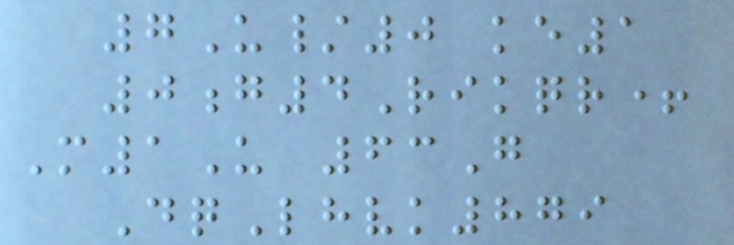7U/0 ke1
0g4Rikqr+
M1U 63G
DqLhvk879
